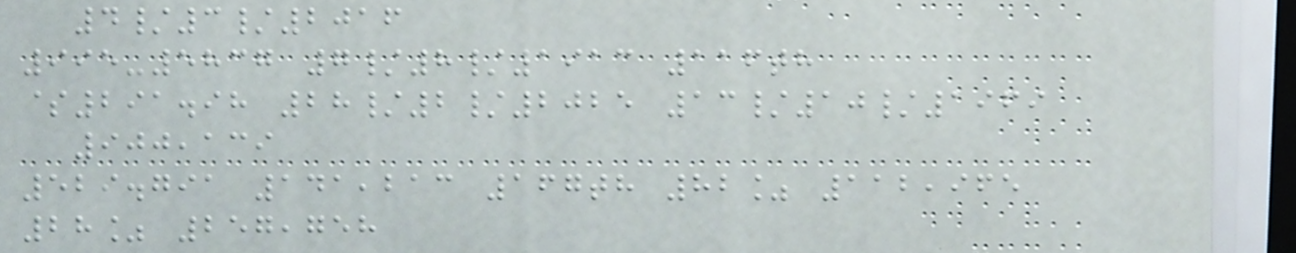4/3/2016
995-5837 7/8/1913 116th
$291.98 28/2/2025 13/10/1969
900,139
529.791 141,213 167th 82% 112,965
28% 257,758
